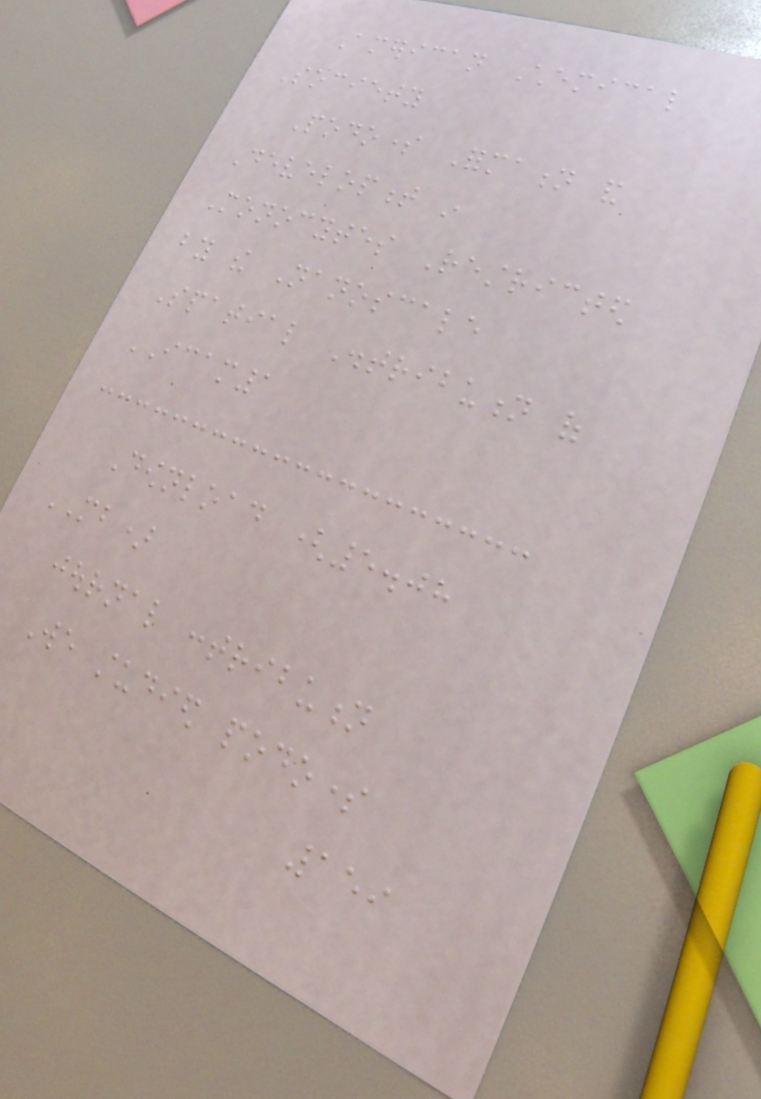American Chemical
Society
Podosome Formation and
Development in
Monocytes Restricted
by the Nanoscale
Spatial Distribution of
ICAM1
Download (5.08
MB)
journal contribution
We studied podosome
159
